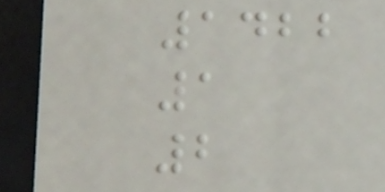1422
1
2
